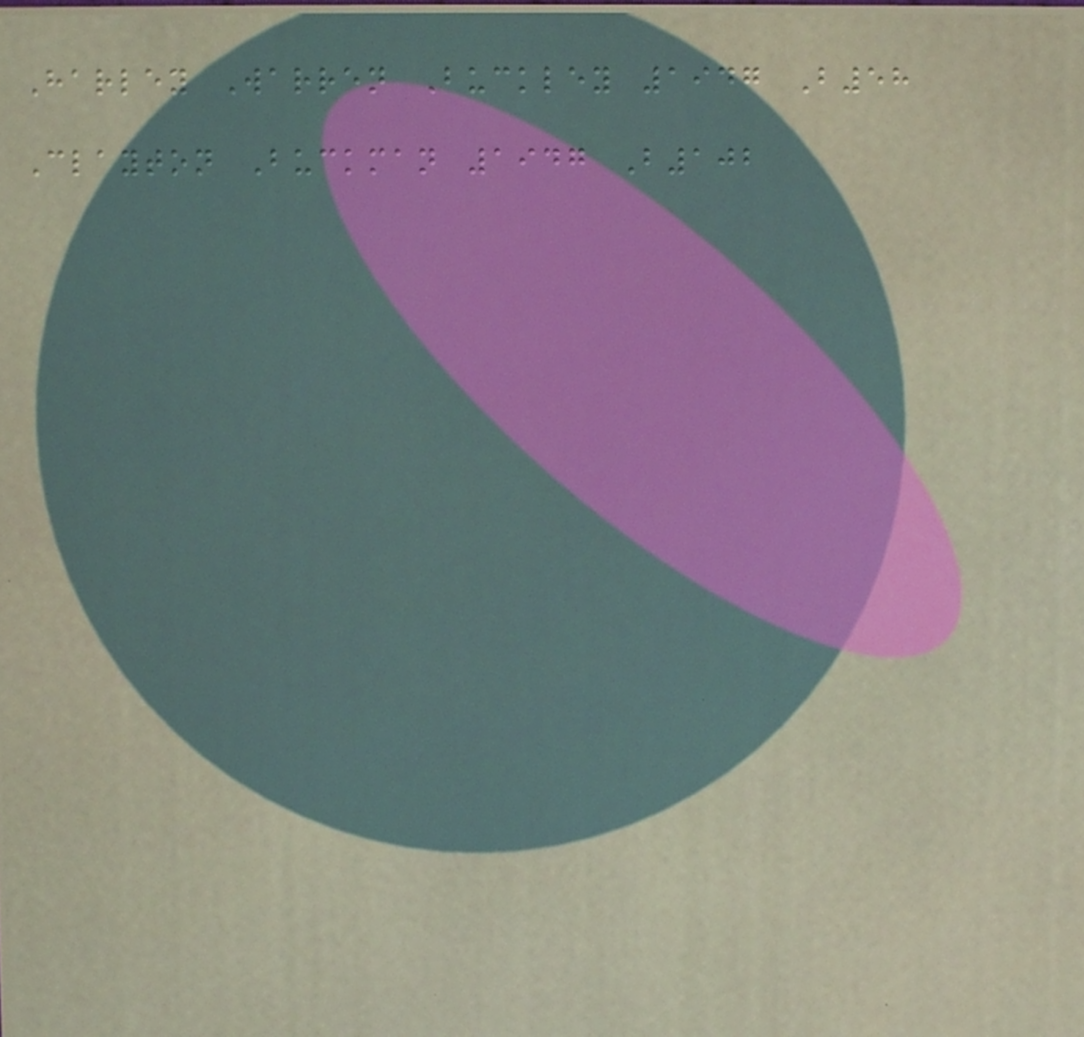Harley Warren Buckley 1947 B58
Clayton Buckman 1947 B102
